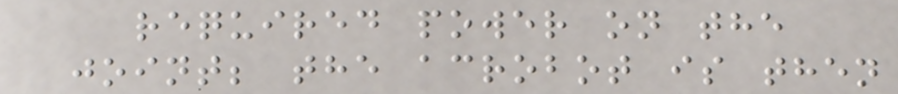required power on the
joint; the acrobot is then
